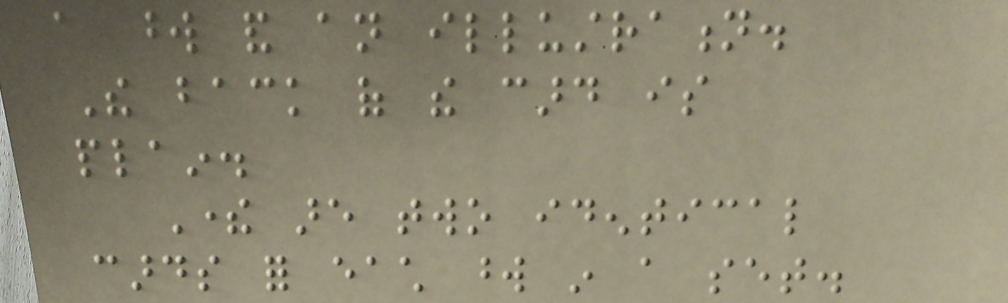a word and an illustration.
The back of the card is
plain.
There are two identical
cards for each word in a set.
